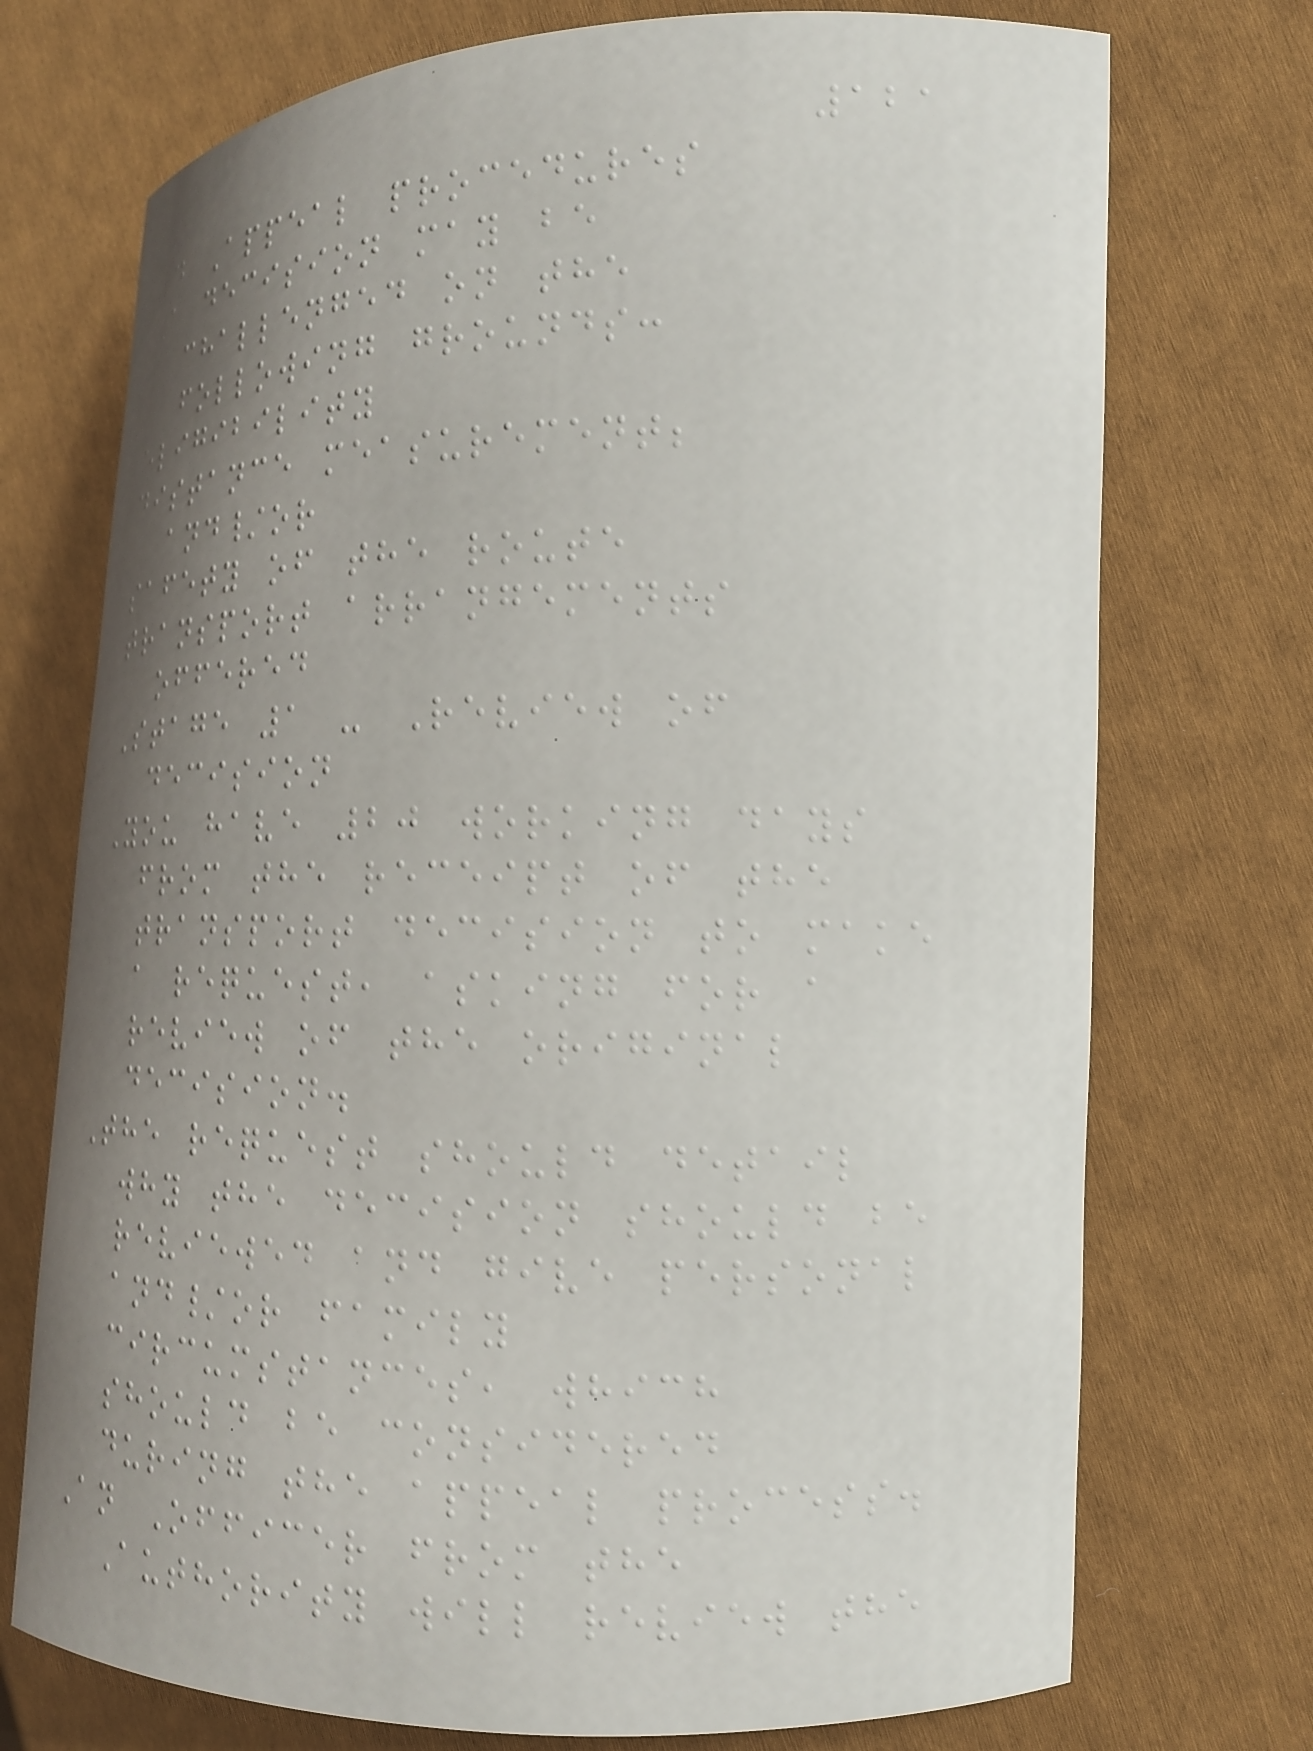121
4 Appeal procedures
A decision may be
challenged on the
following grounds:
eligibility
distance measurement;
and/or
safety of the route
transport arrangements
offered
Stage 1 - Review of
decision
You have 20 working days
from the receipt of the
transport decision to make
a request, asking for a
review of the original
decision.
The request should detail
why the decision should be
reviewed and give personal
and/or family
circumstances, which
should be considered
during the appeal process.
An Officer from the
Authority will review the
